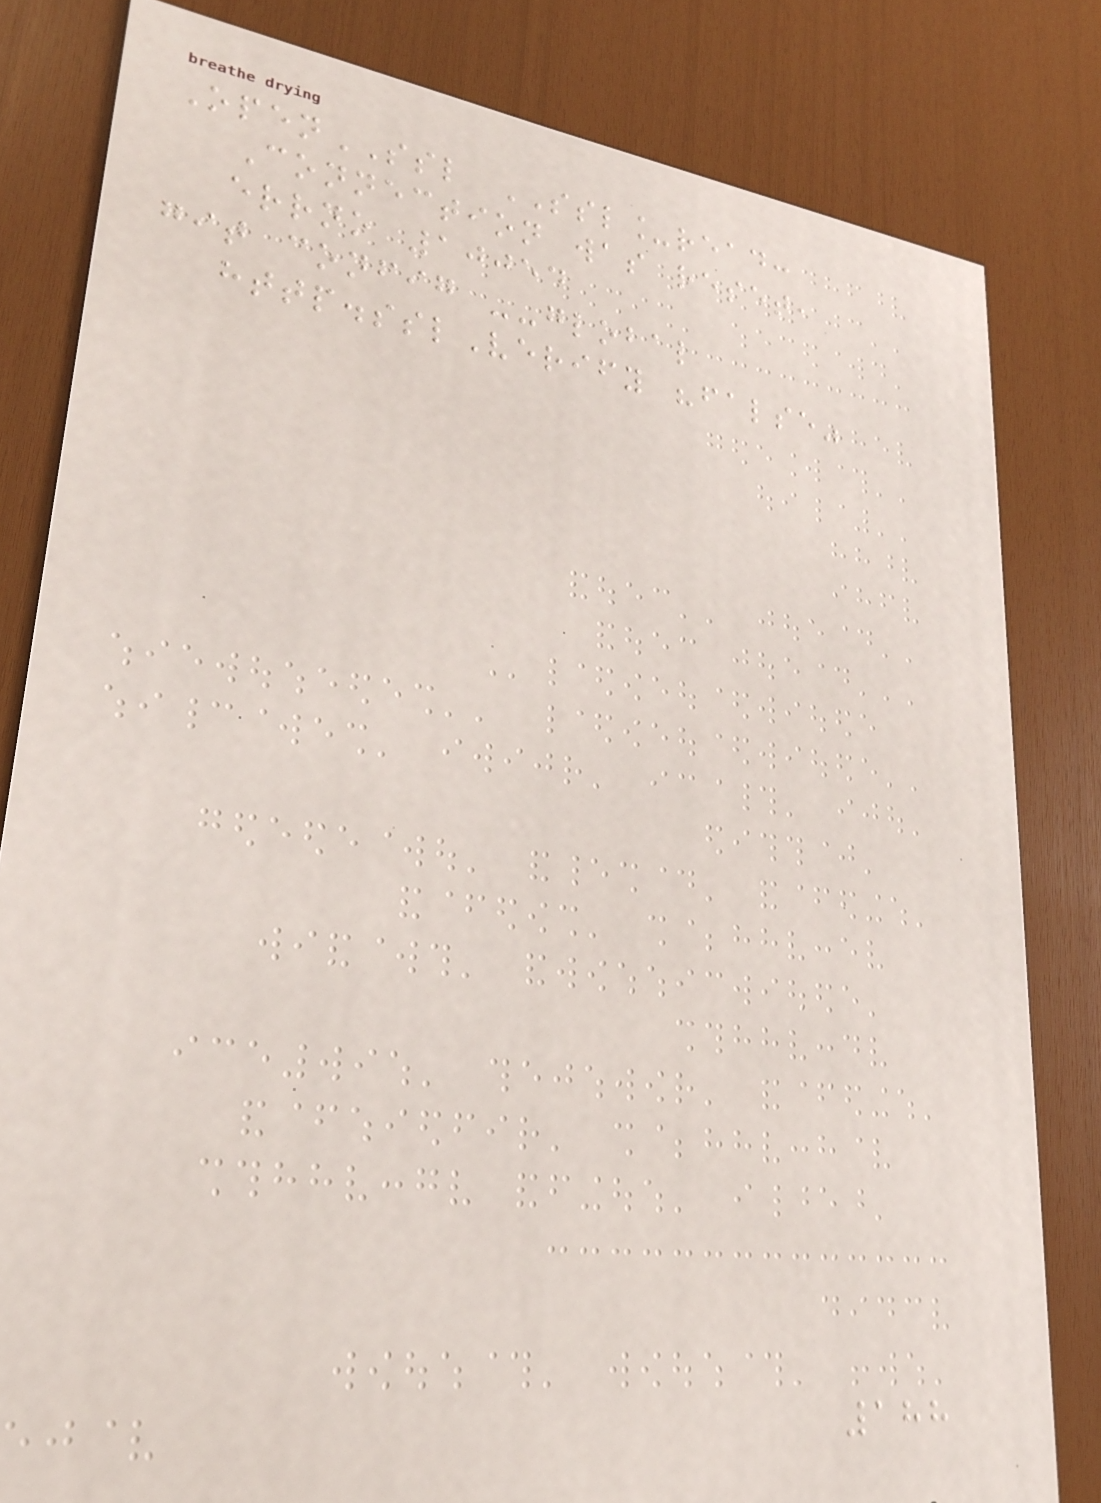OpenSSL SSL_read:
Connection was reset,
errno 10054
git config --global
http.sslVerify "false"
188
